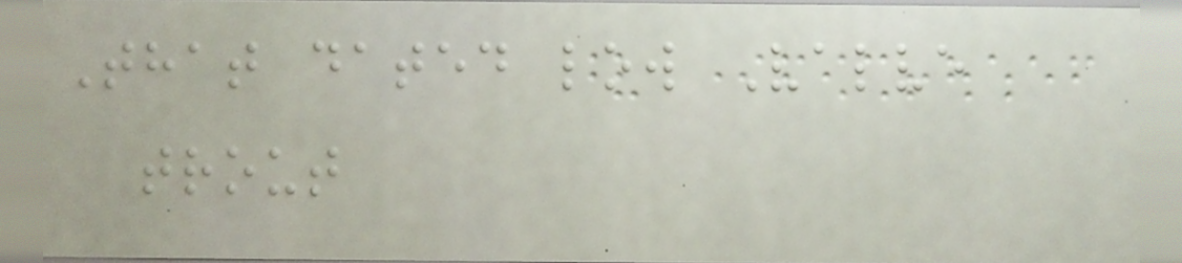That dated low Valve
trout
